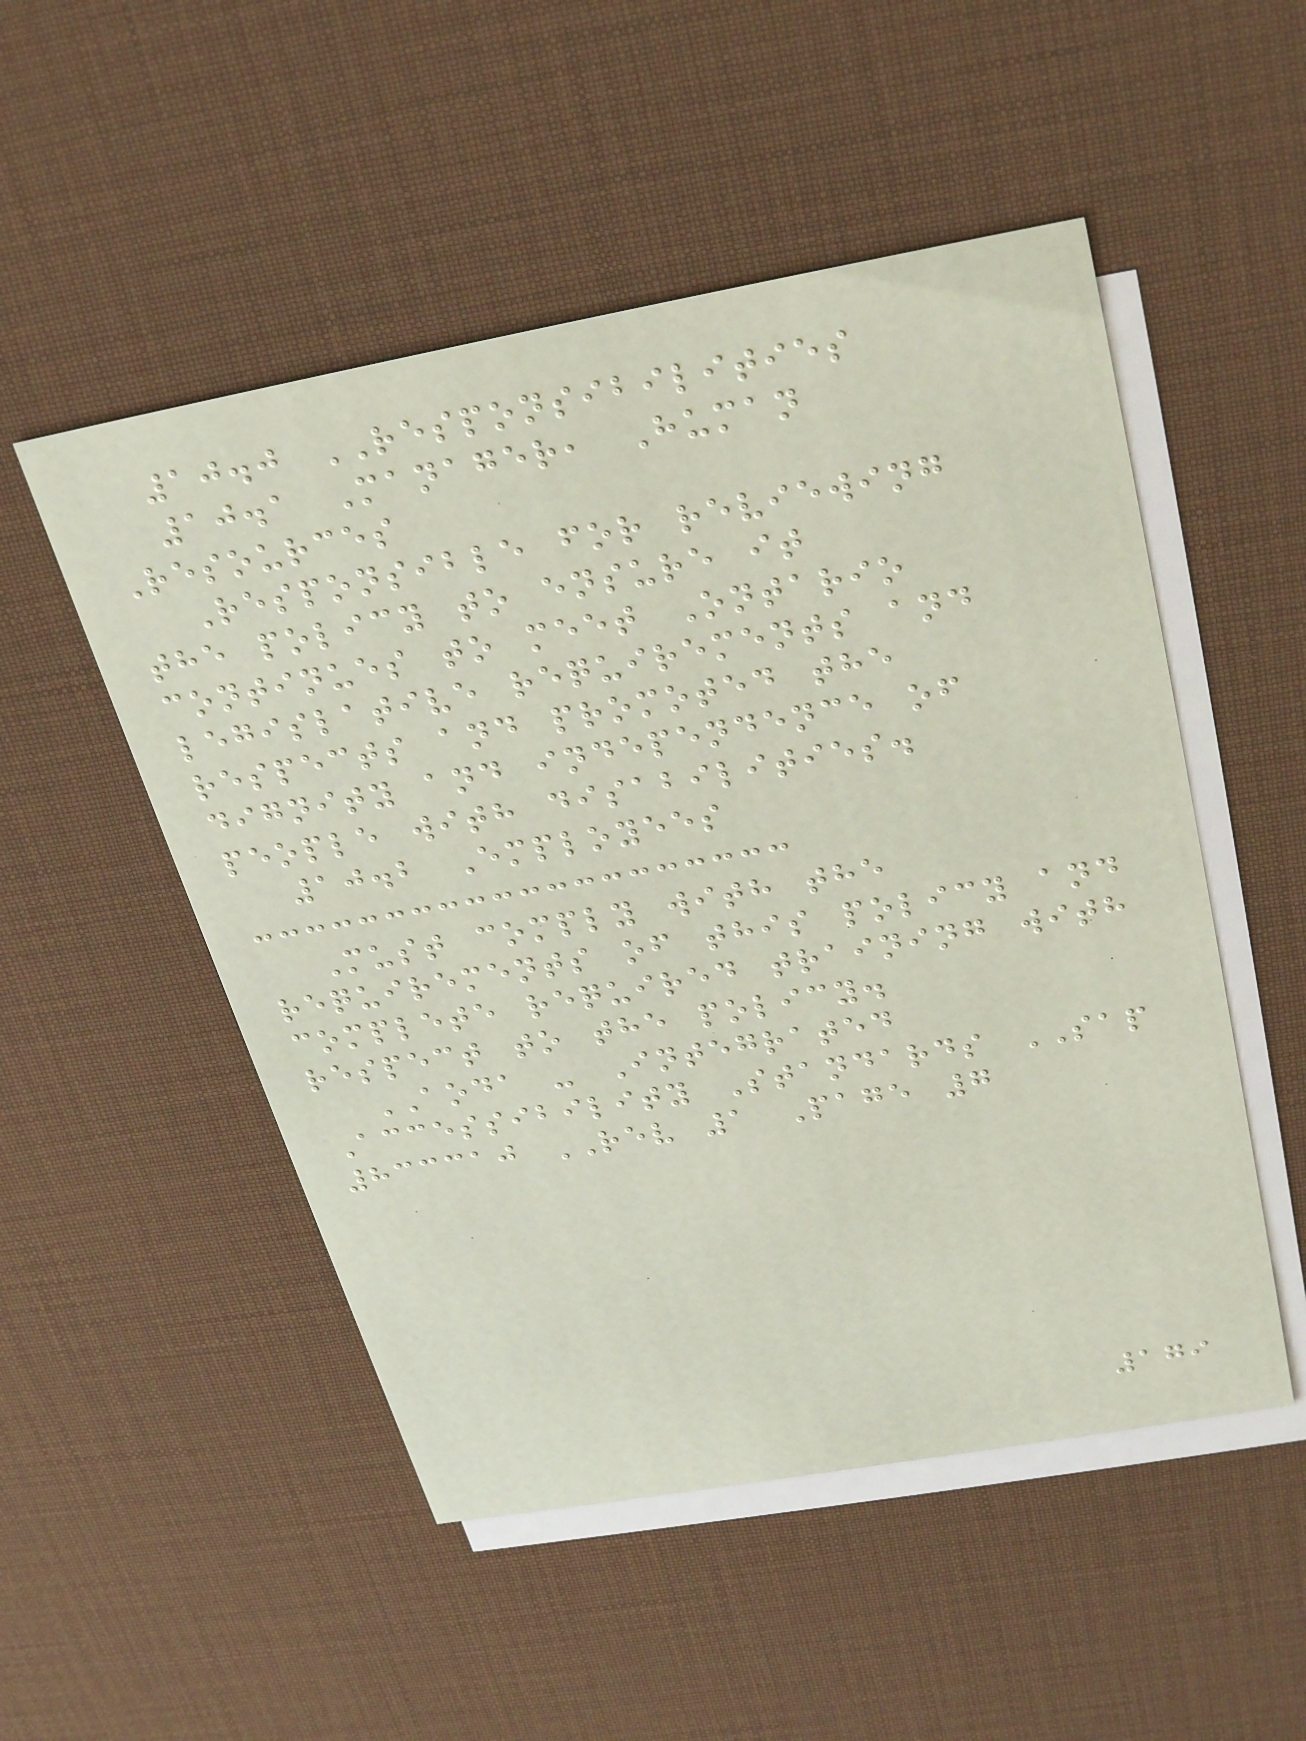10.0 RESPONSIBILITIES
10.1 Manager, Human
Resources
Responsible for reviewing
the policy to ensure it
continues to meet Ontario
legislative requirements and
respects and promoted the
dignity and independence of
people with disabilities.
10.2 Employees
Must comply with the
requirements of this policy and
complete required training with
respect to the policy.
AODA - Integrated
Accessibility Standards SAP
833310 REV 1 Page 7
179
